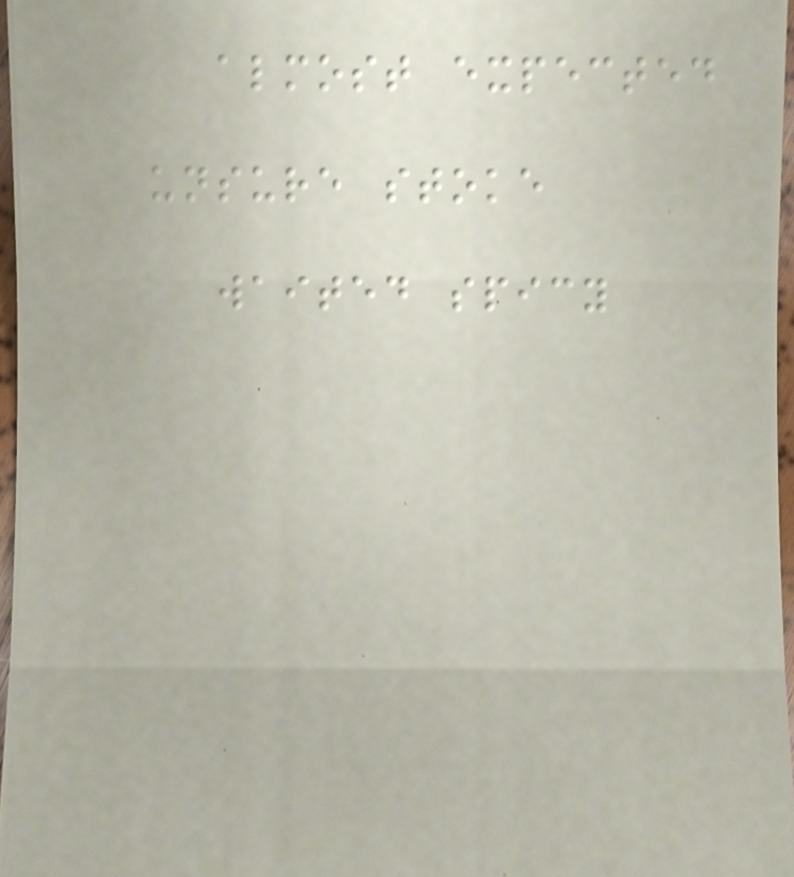almost expected
unsure stoke
waited spicy
